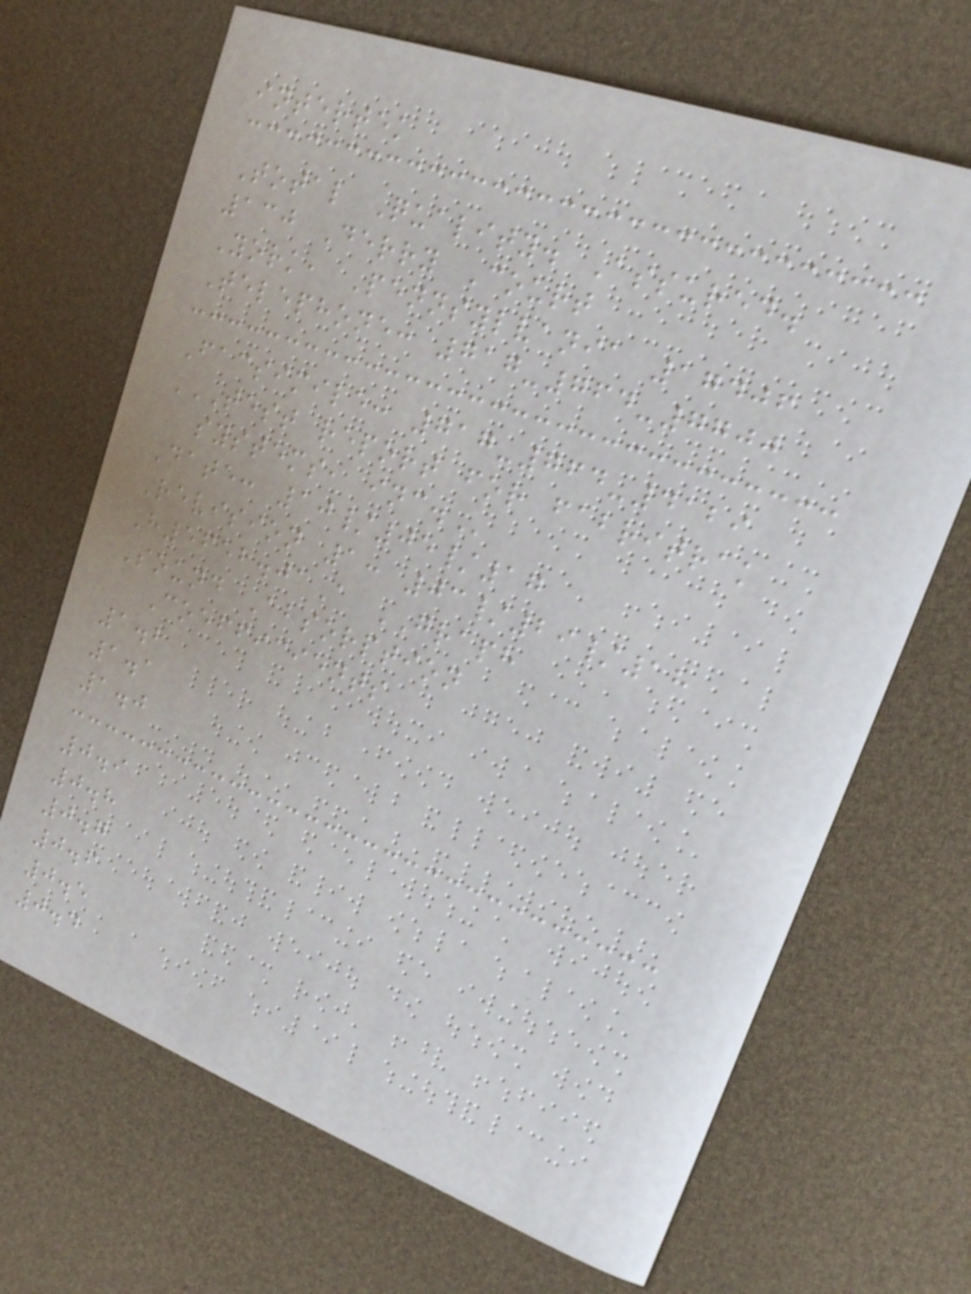intertek
Total Quality. Assured.
130 Derry Court
York, Pennsylvania 17406
Telephone: 717-764-7700
Facsimile: 717-764-4129
TEST REPORT FOR FABRITRAK
SYSTEMS, INC.
Date: 10/05/17
Revision 1: 03/29/18
H5652.01A GRAPH
Sound Absorption
Coefficients
1.2
1.1
1.0
0.9
0.8
0.7
0.6
0.5
0.4
